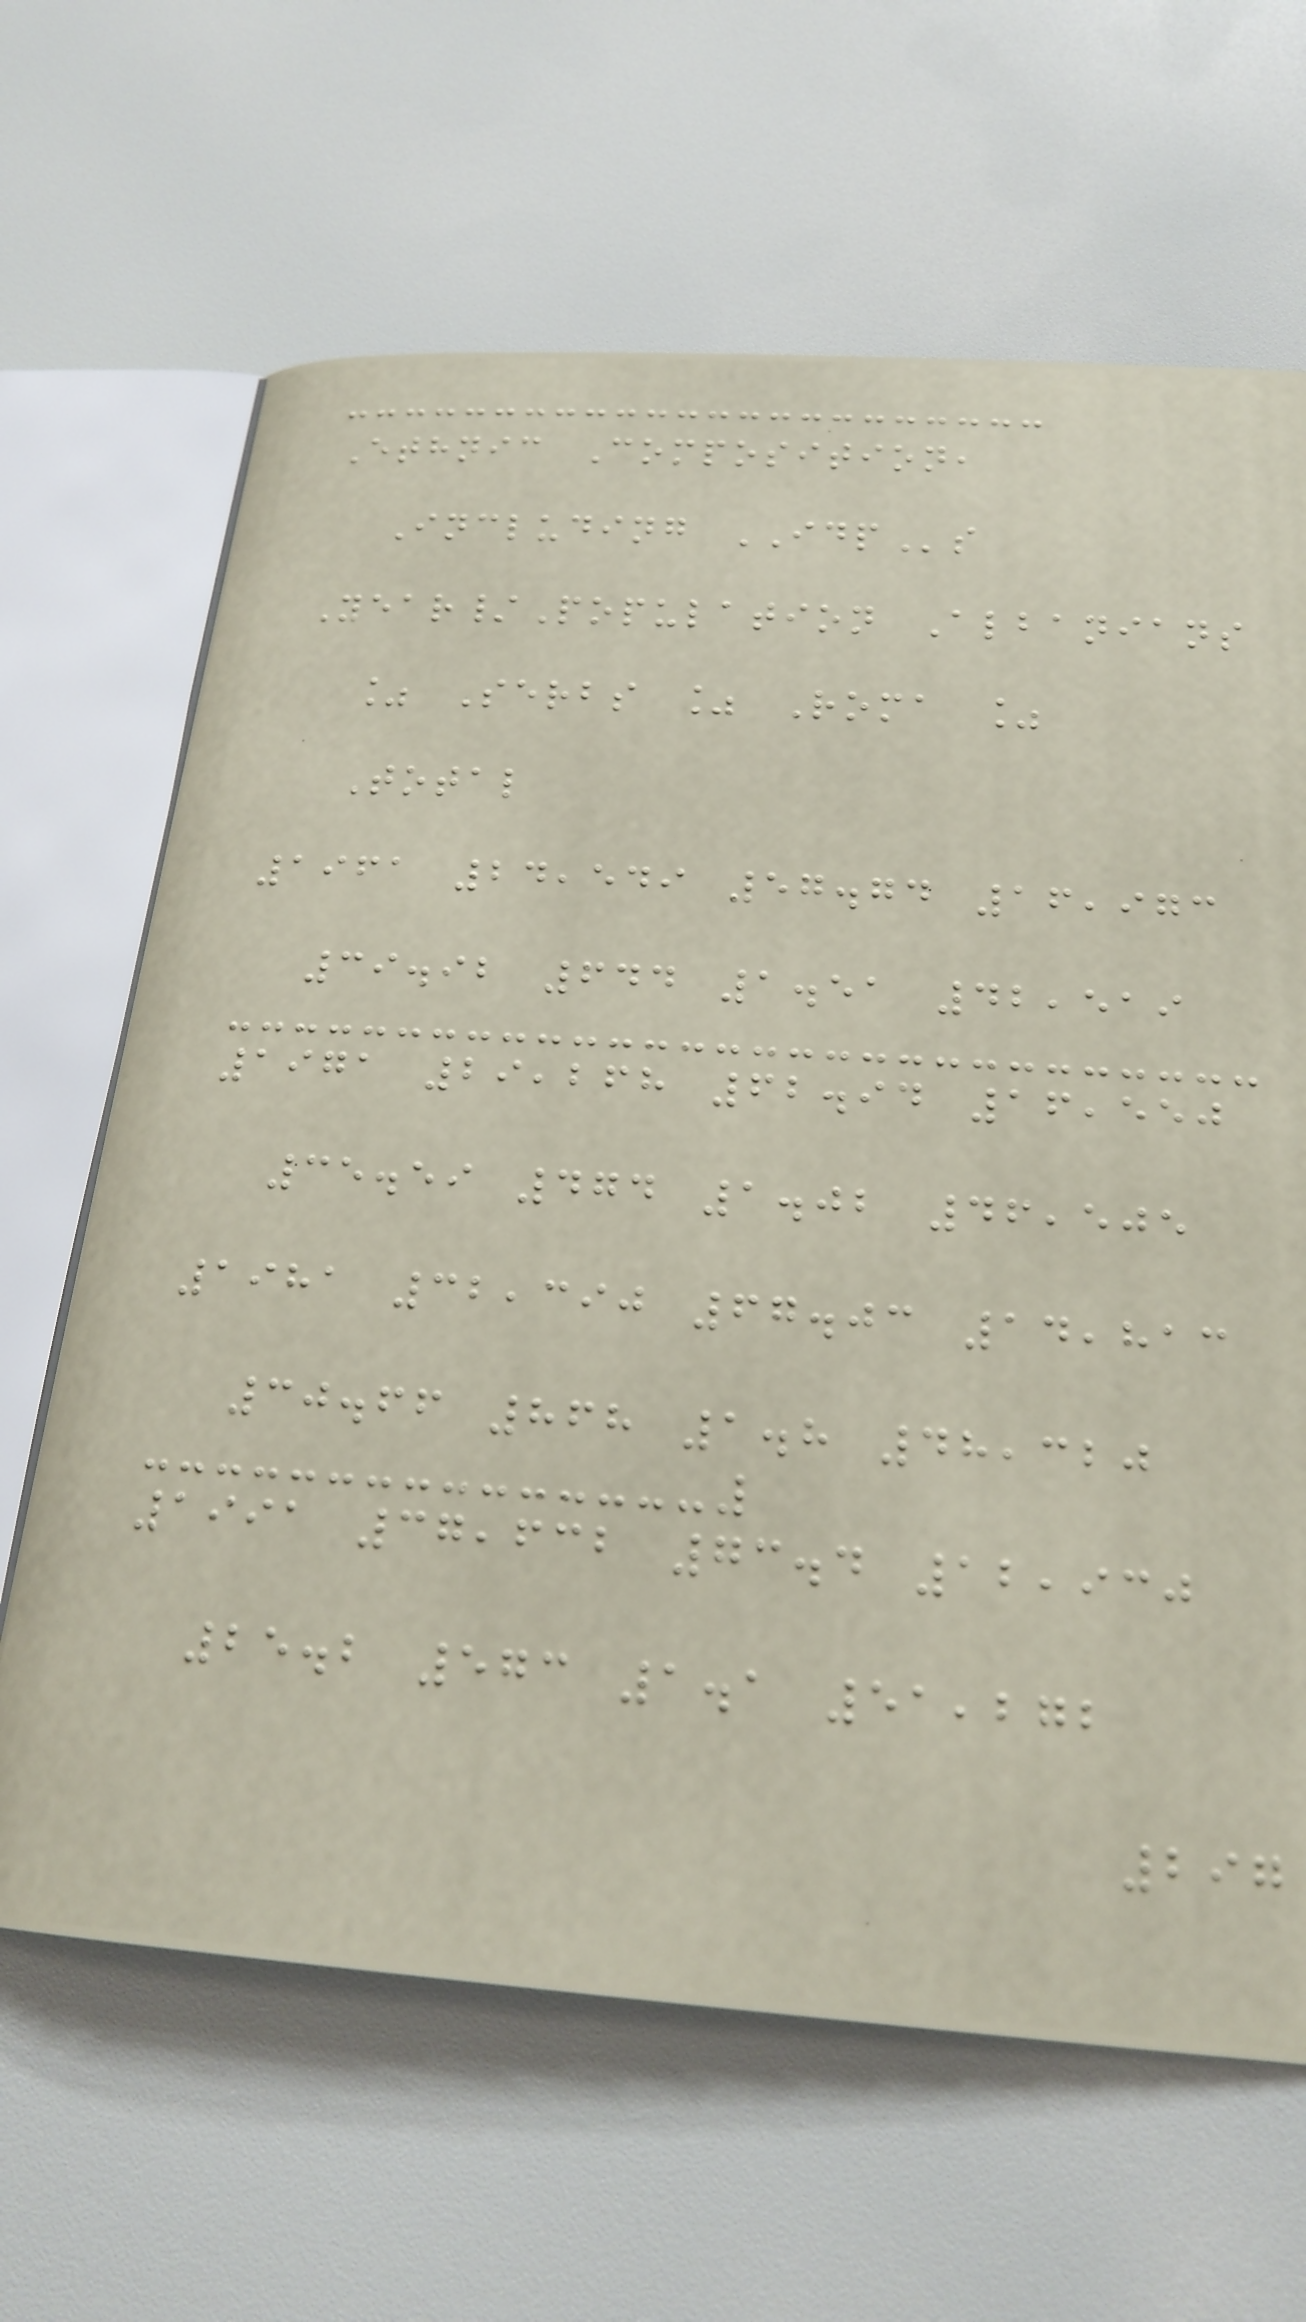Ethnic Composition,
Including IDPs
Year/Population Albanians
% Serbs % Roma %
Total
1961 24,549 57.74 16,973
39.92 644 1.51 42,519
1971 29,268 62.94 16,550
35.59 474 1.02 46,505
1981 32,390 67.03 14,813
30.66 868 1.8 48,320
1991 37,632 73.4 12,930
25.2 573 1.1 51,272
297
